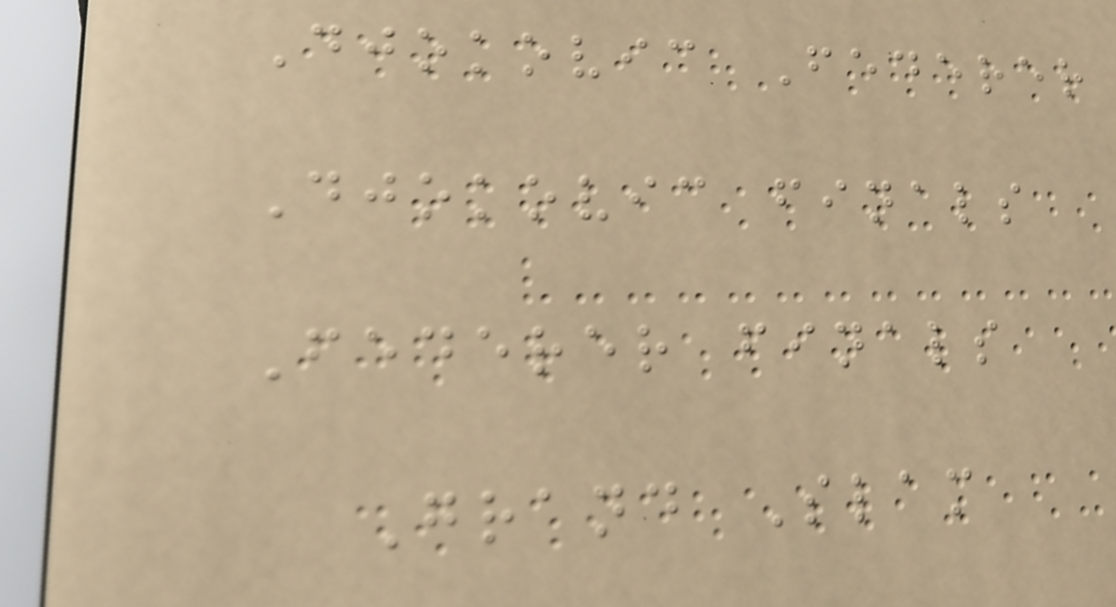Djokovic Federer
Djokovic finals
Federer finals
Grand Slam
